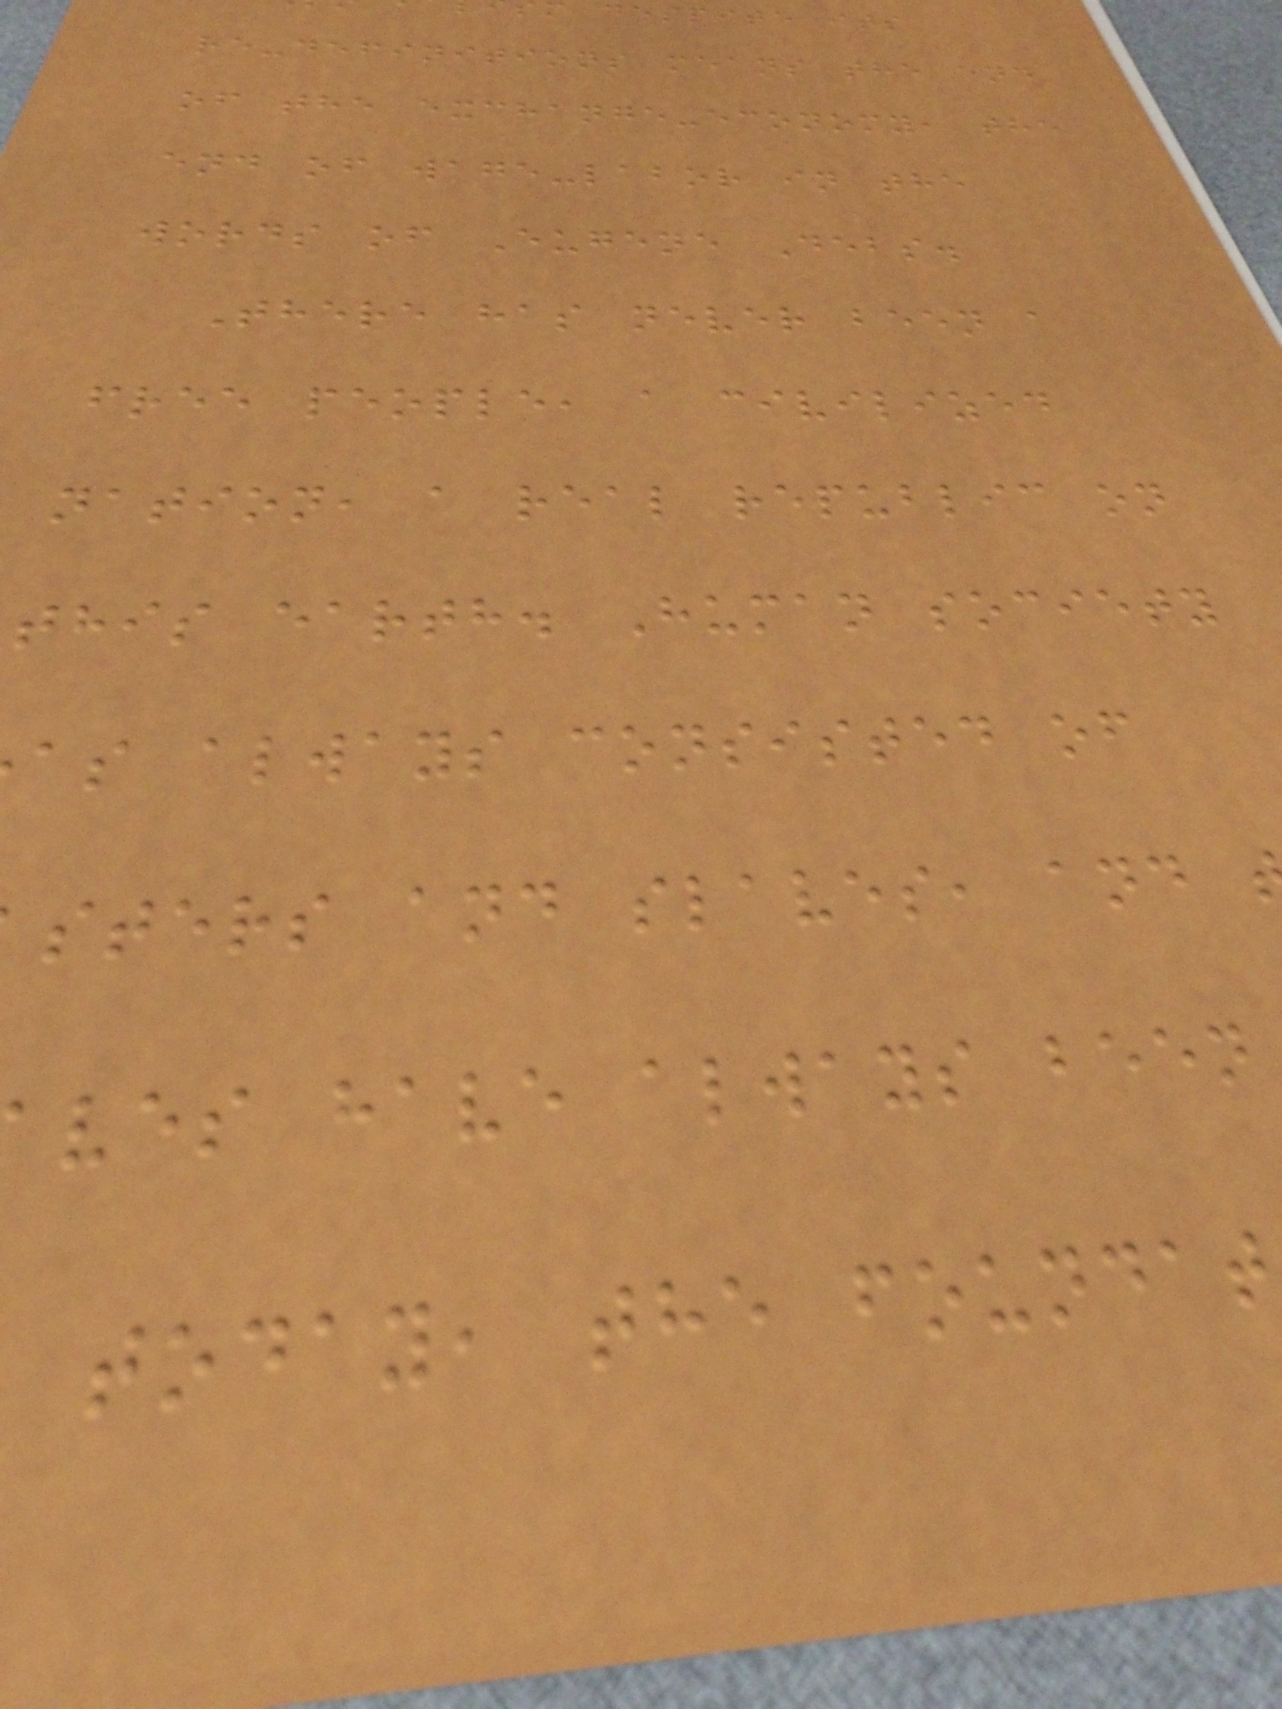despite its
re-definitions means the end
of the exchange-economy, the
end of wage-labor in the
words of Eugene Debs.
There has never been a
free people, a civilized
nation, a real republic on
this earth. Human society
as always consisted of
sters and slaves, and
ves have always been
today, the foundat
